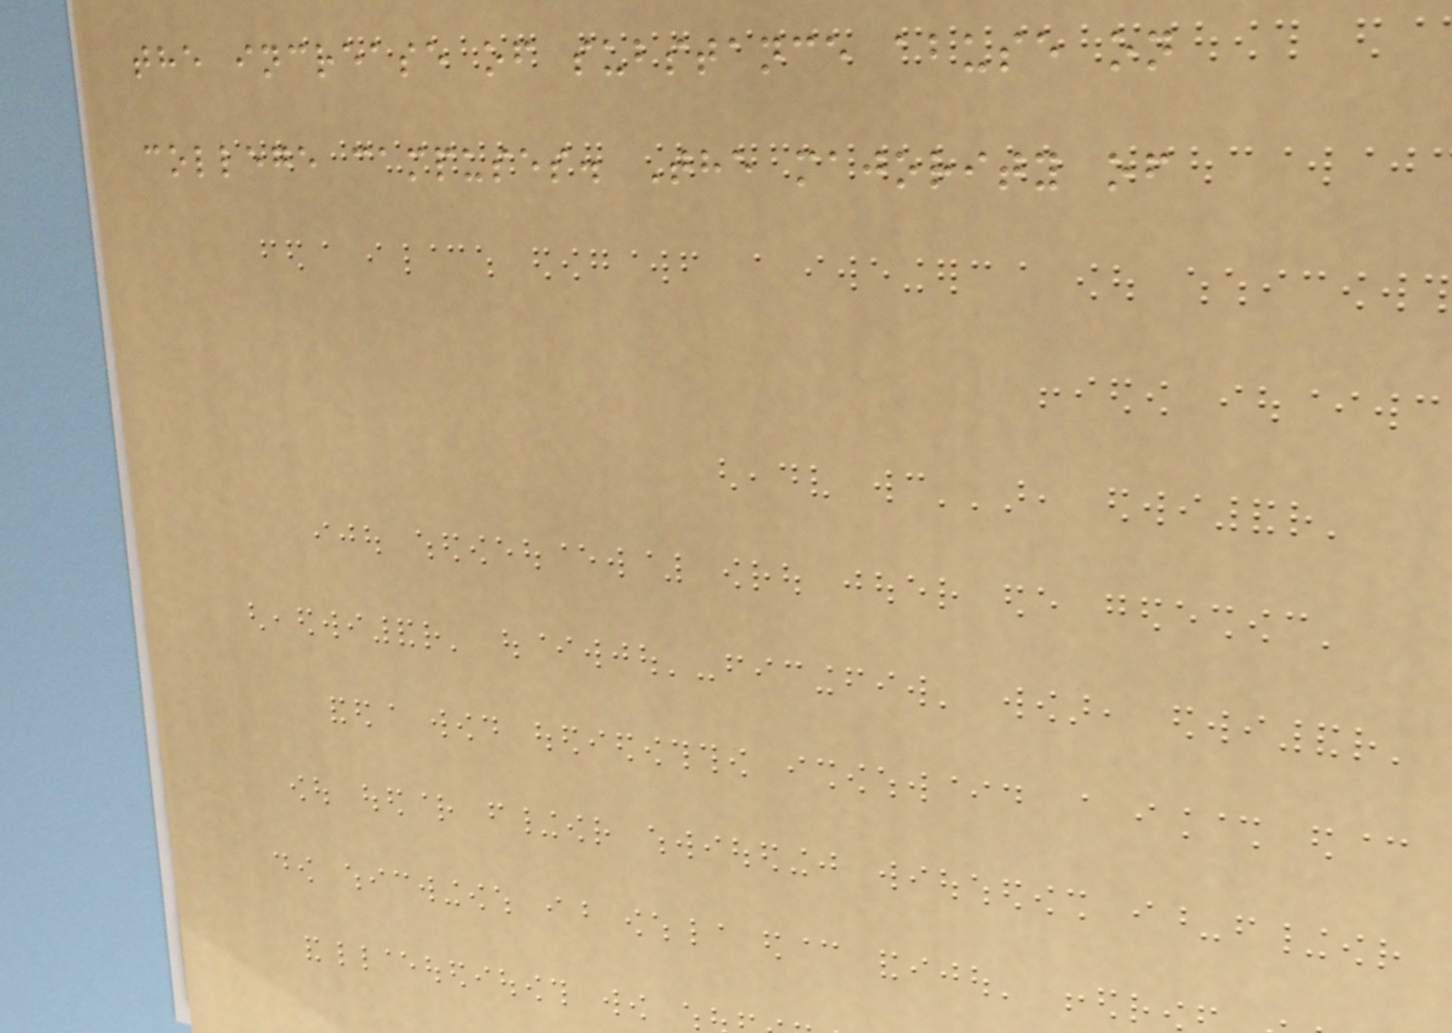the increase of substance abuse on
college campuses. The majority of
